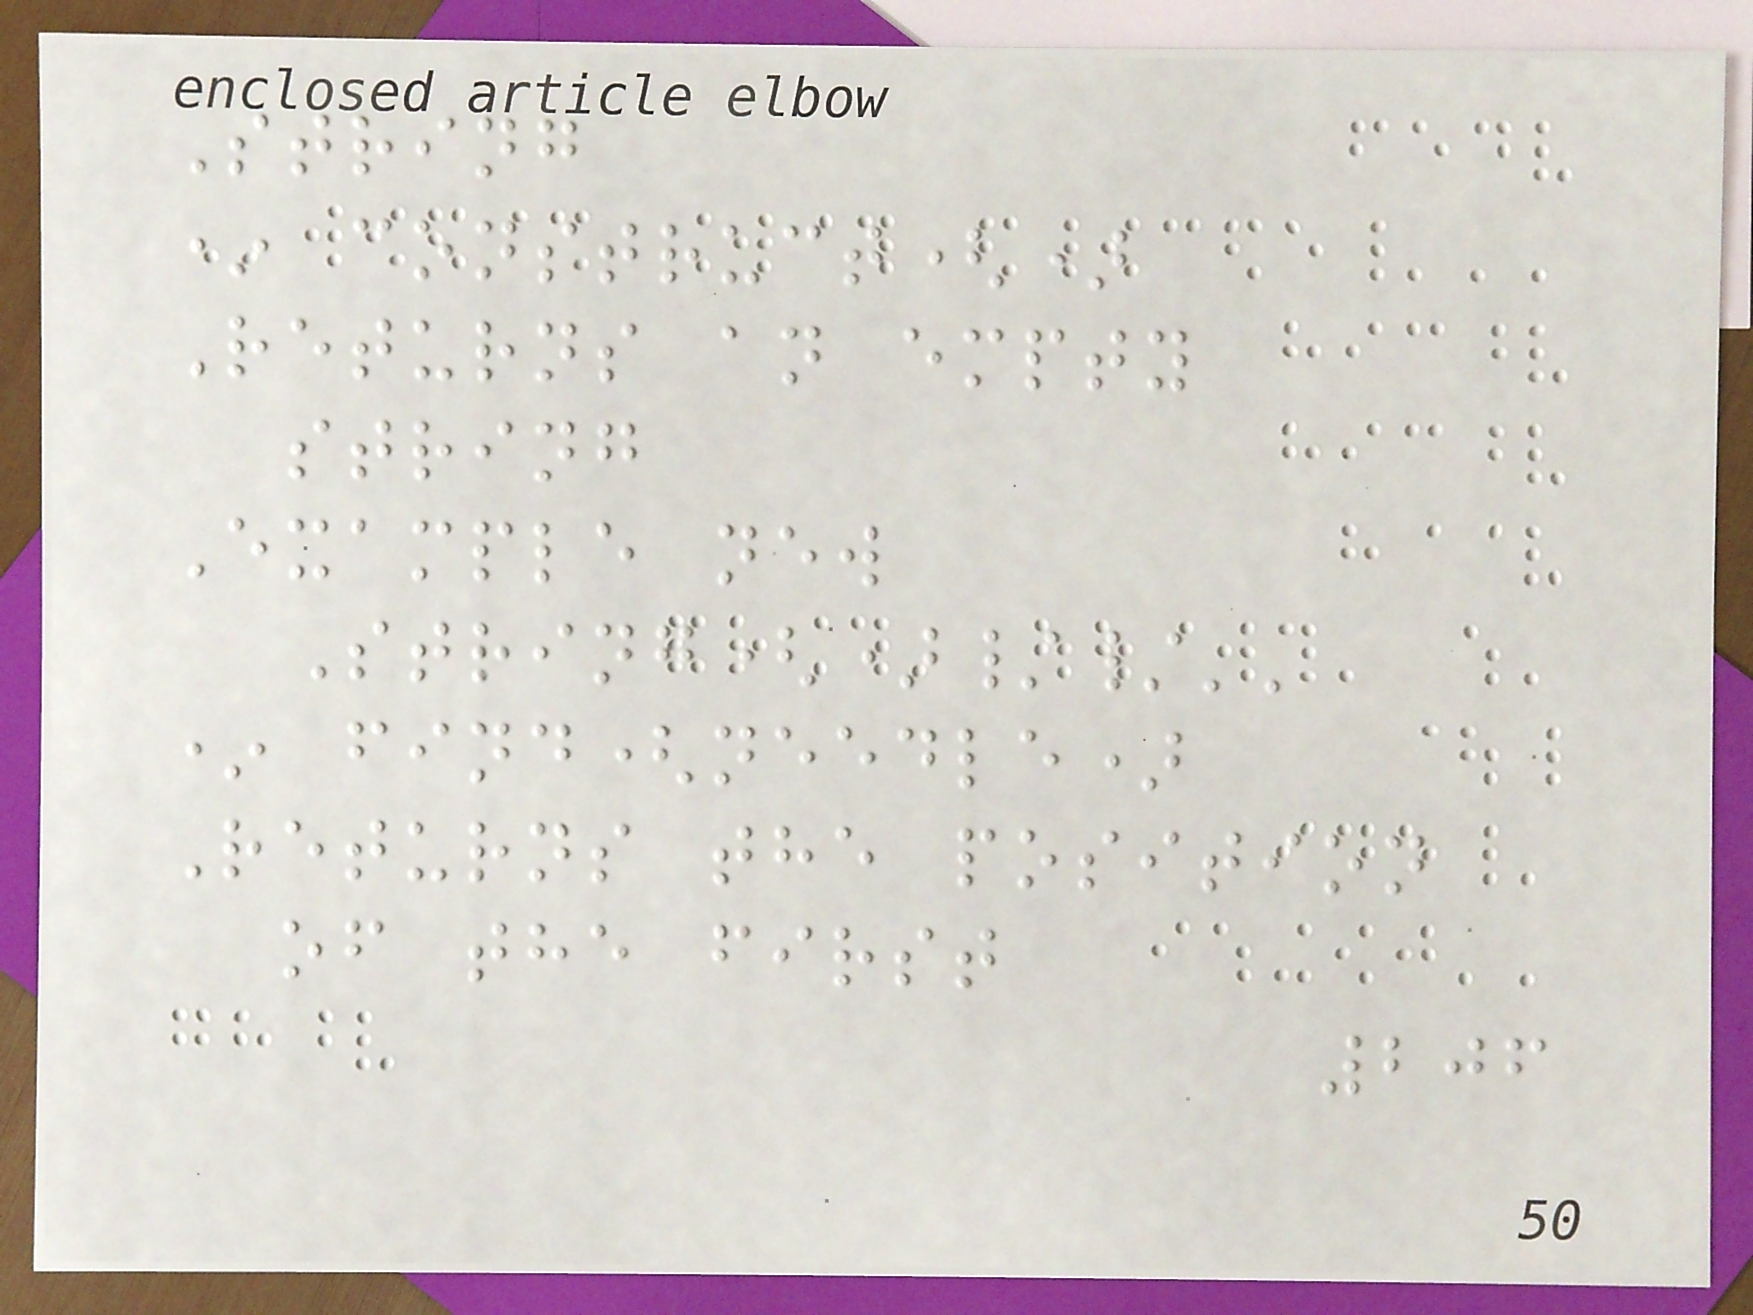String
* construct()
Returns an empty
string
Example new
String()//''
* find(needle)
Returns the position
of the first
206
